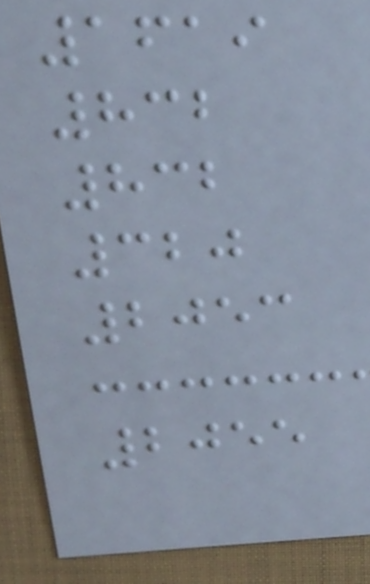1619
832
832
320
2053
2055
